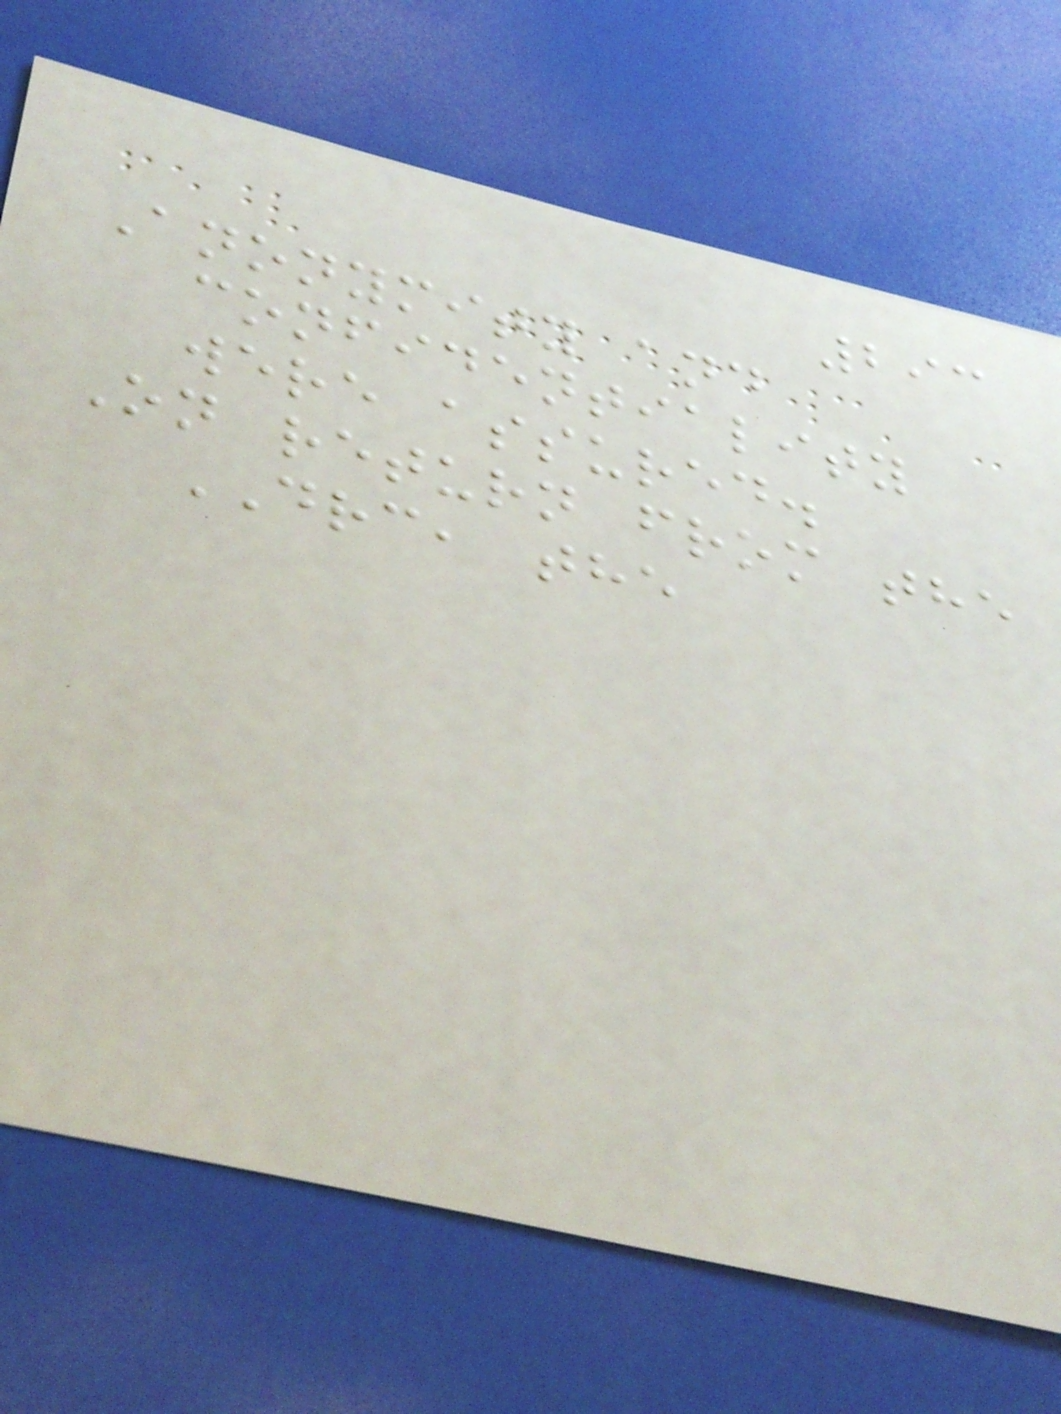293
Anonymity and
confidentiality
were assured.
On return from the
DRC, the
